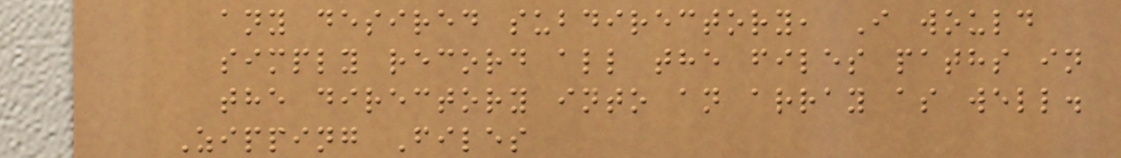any desired subdirectory, I would
simply record all the files paths in
the directory into an array as well.
Zipping Files
